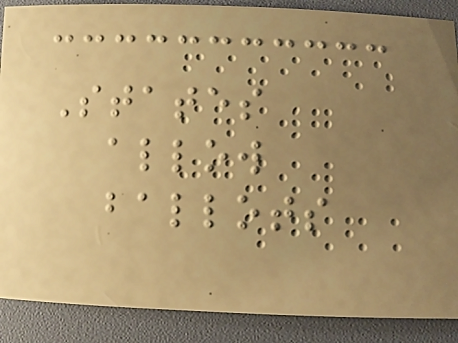States
allow
ballots
